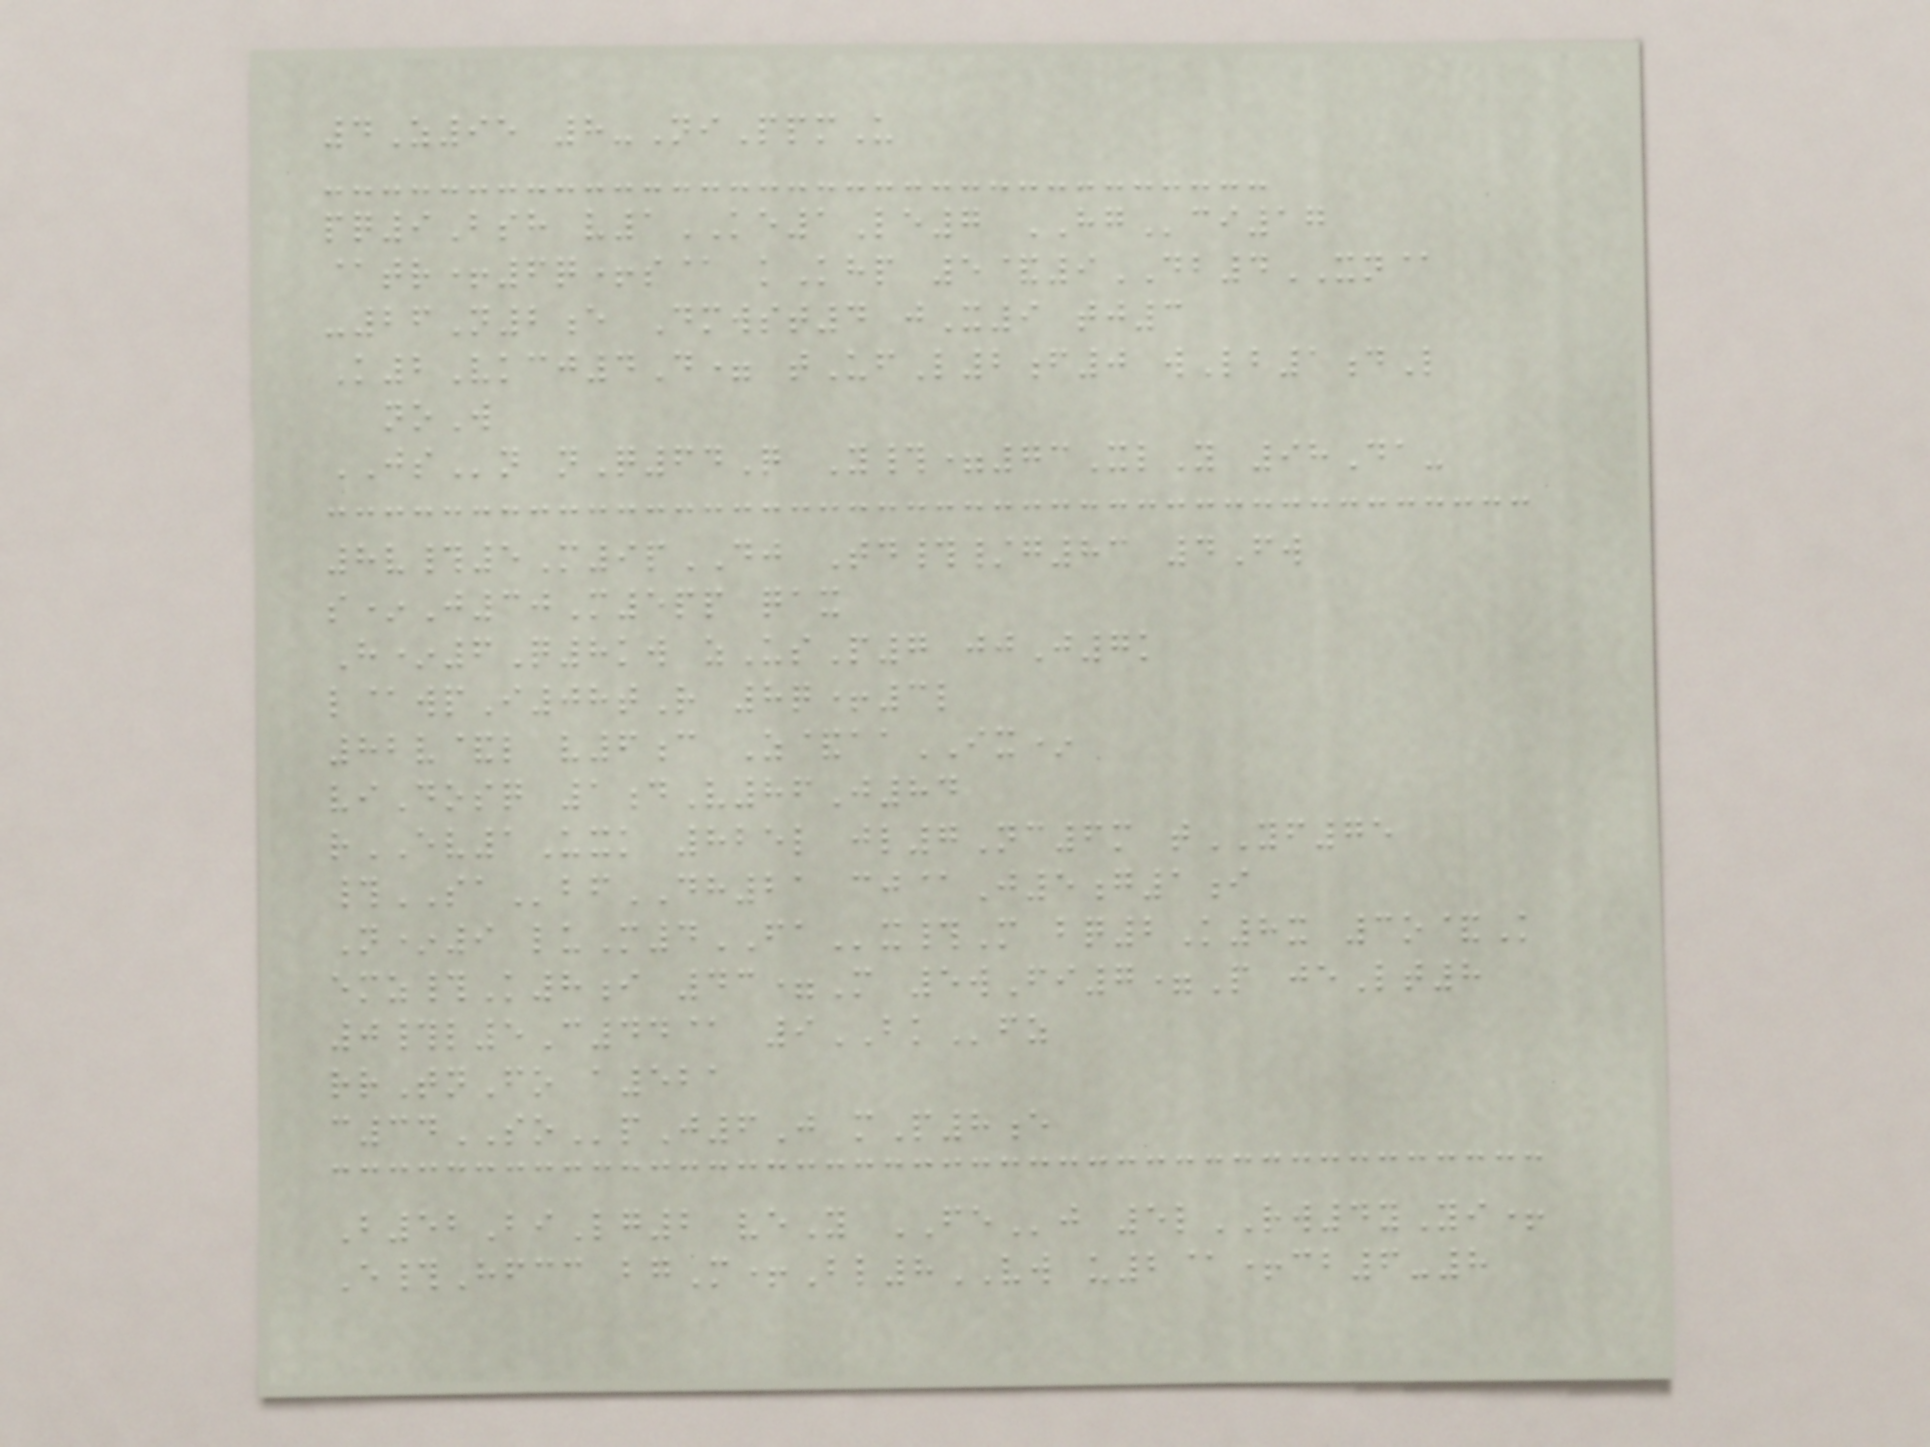4Z95 8-NiPpmU
pq9Bsh v1KE1Le7 HGci17
@tr+6q+s@ kKhp 5&9DB4XN@
-26N2e Dmwst4 jX9 tj3
K2Vkcj4D= tUfL2f0 wLb1dL
noW
JSn nQ64Q Y#=73XlY 98Da-
8v#5M9pDJ Td#/g83 4Fw
s*J30M5pp qax
H*6Q8kw zUsP7 jjJ7k
l@wpI08tR 8q+3l
82v&l v6c Z&aaIX*
viDosq 1dV86J84
rEV1Uxk 825l jl7Nc6m tYF75
#SAbfDH21 cj@J5g1i
N*9 luM4FAx#M bq2K8x 3o&K
emz#K8i 43=M 5wFi7=P jeLt8
0#l5C44@ 9BKfz
rrTnFo a521
c34SOpJ6J mP8e
B52BiLg2 veY FEj 5lRW4yYi+
E#Hfcc bgM+Bl8VW u2@+cb6-8
